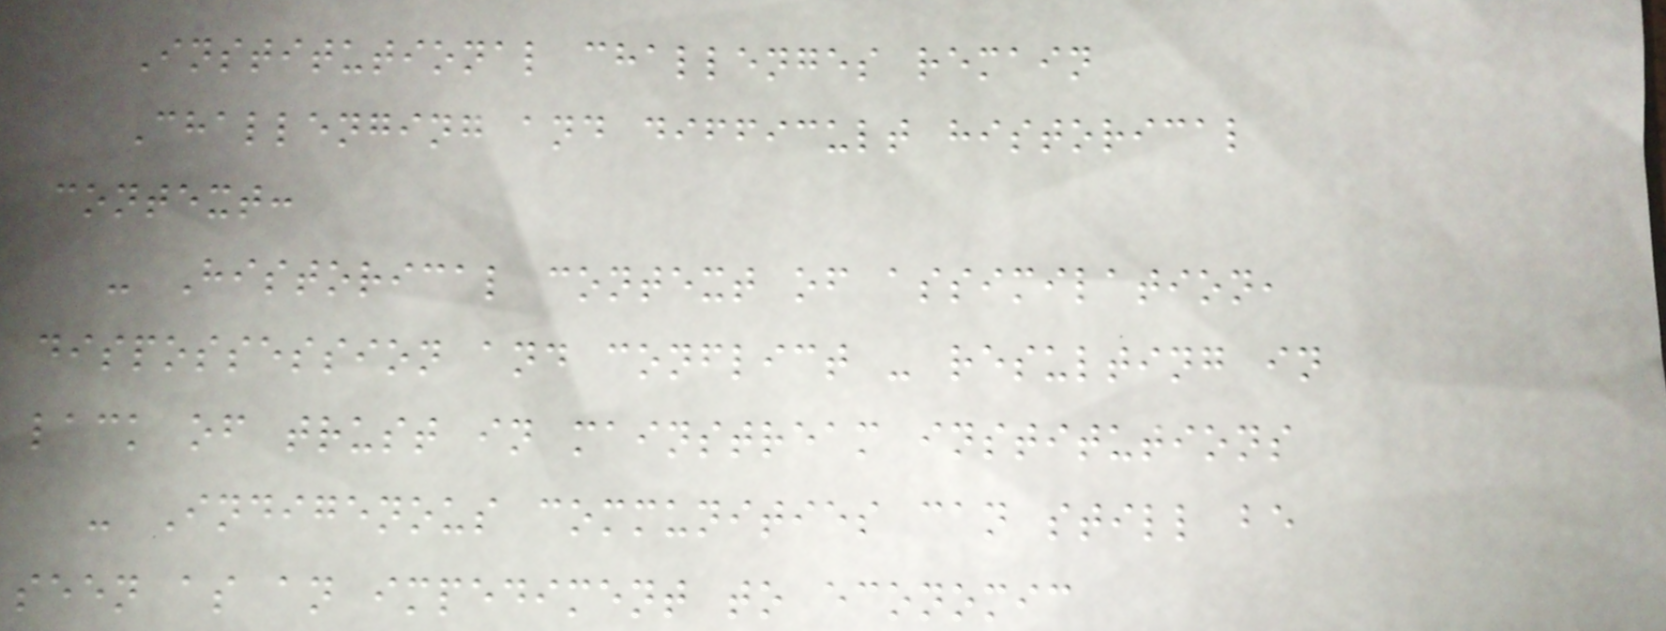Institutional challenges remain
Challenging and difficult historical
context:
- Historical context of assimilation,
dispossession and conflict - resulting in
lack of trust in mainstream institutions
- Indigenous communities can still be
seen as an impediment to economic
